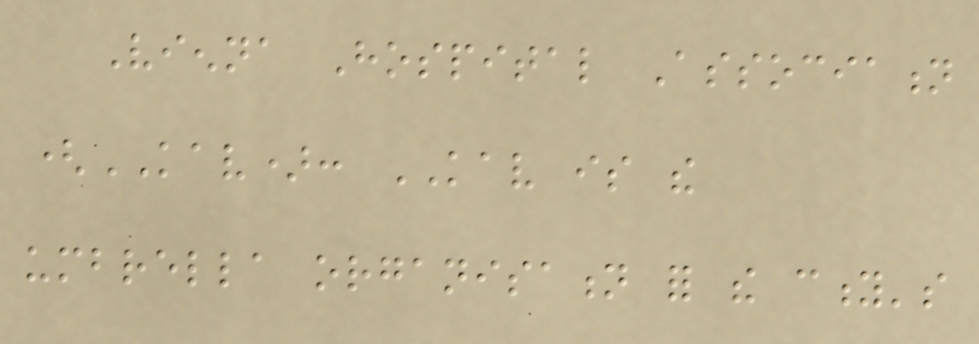Vienna Hospital Association
(KAV): KAV is the
umbrella organisation for the city's
